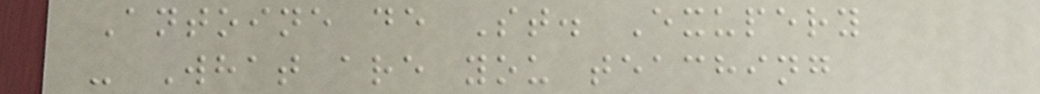Antoine de St. Exupery
- What are you teaching
